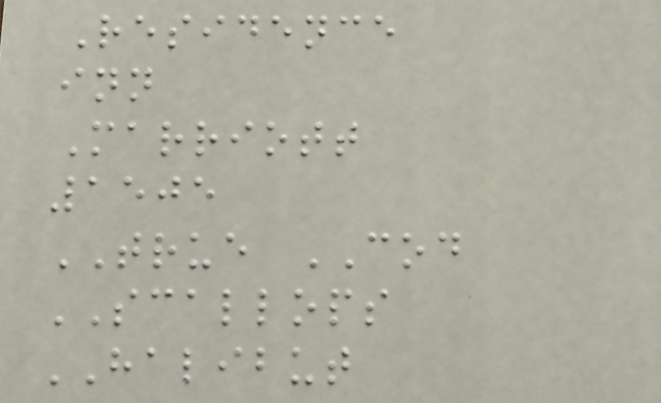Residence
inn
Marriott
1505
TRUE COD
SCALLOPS
HALIBUT
